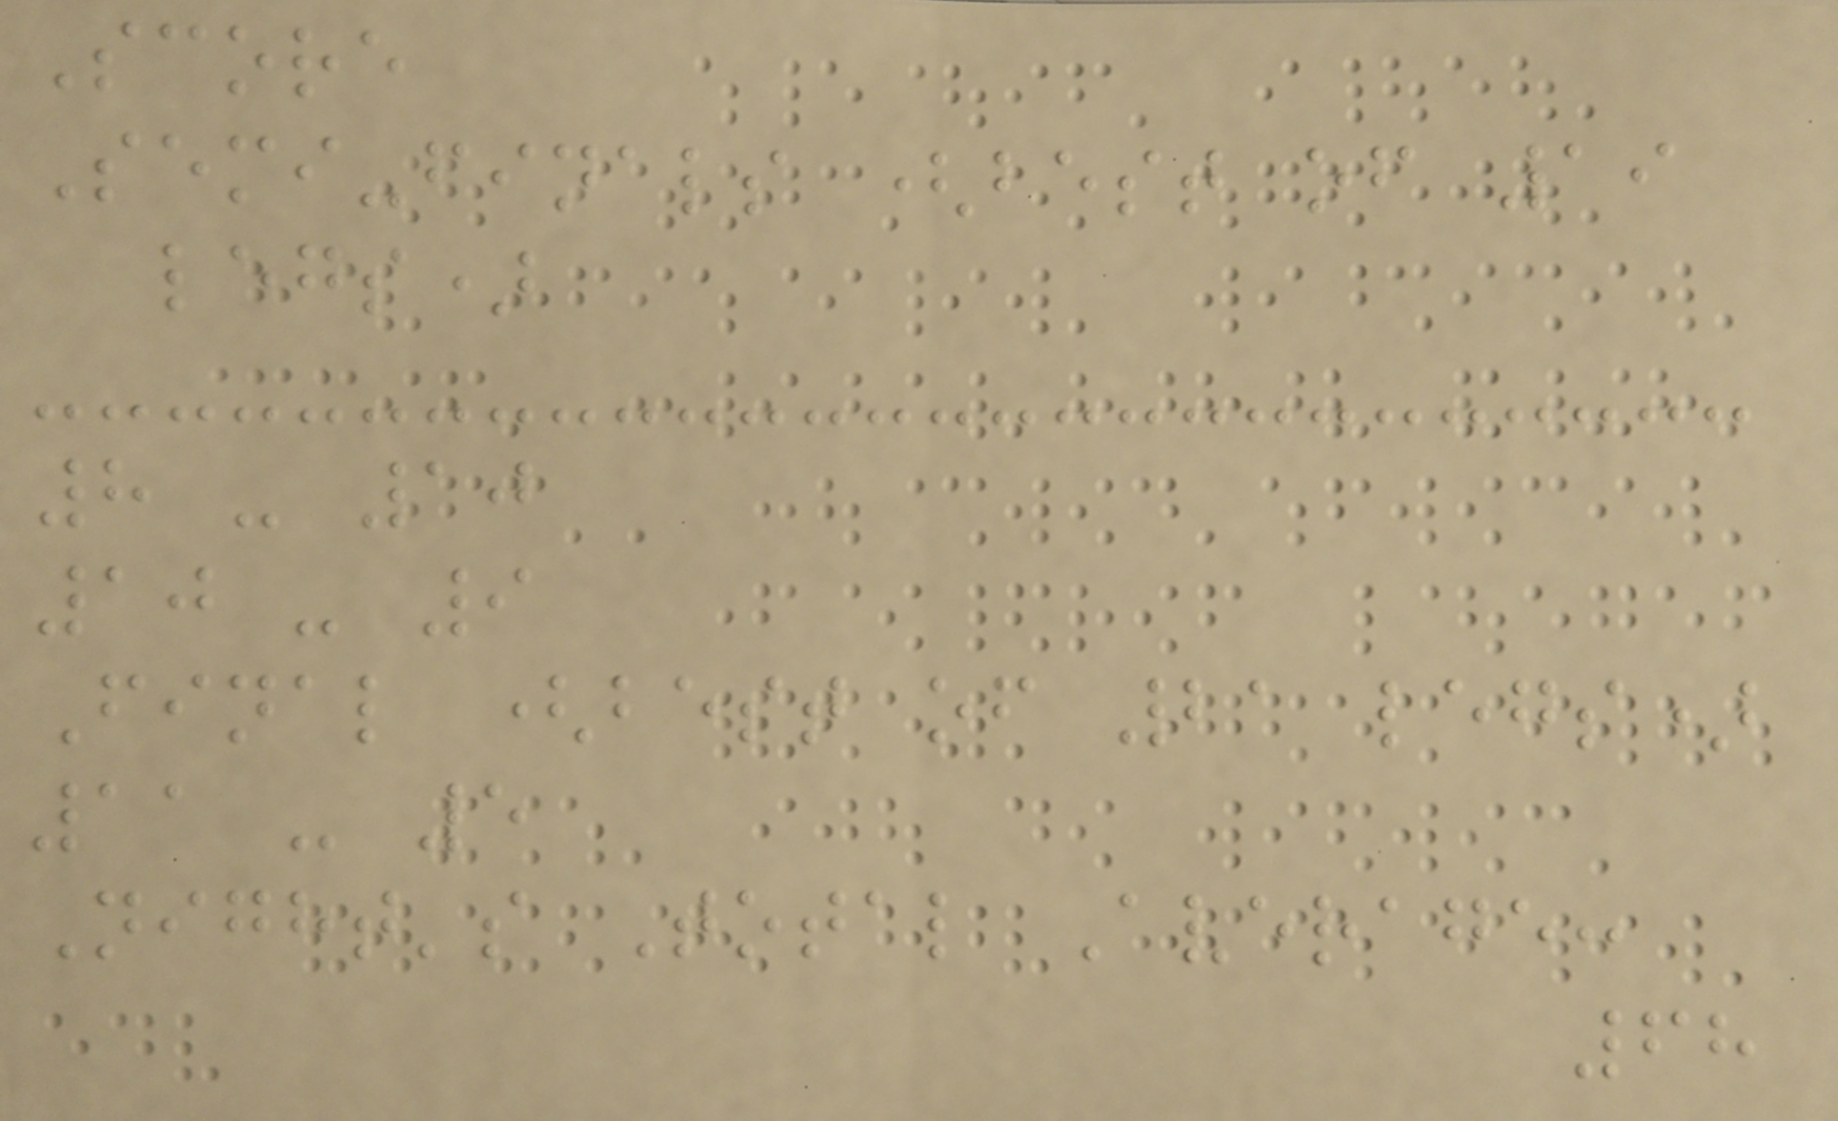Score
Semi-finals (best of 19
legs)
8 - 10
10 - 9
Final (best of 21 legs)
11 - 5
Night's Total Average:
68
